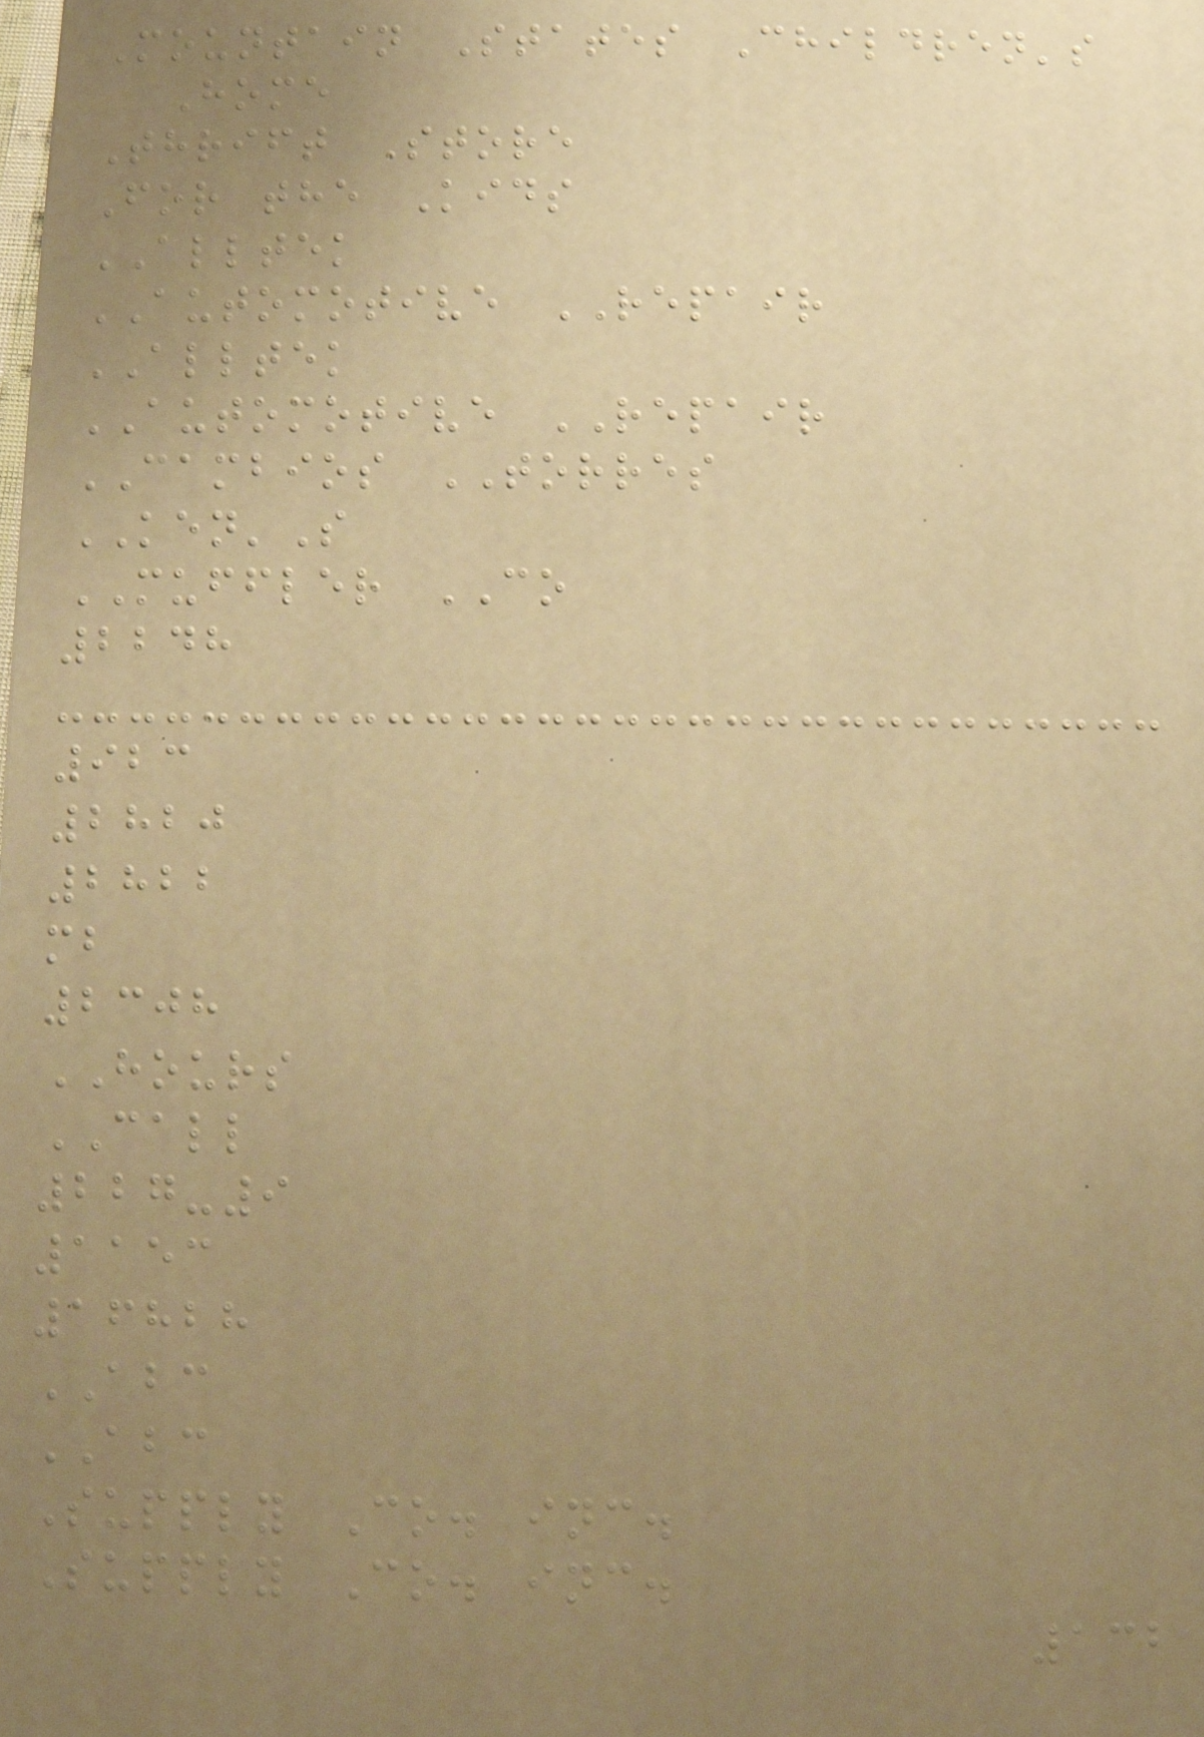Mountain States Children's
Home
Thrift Store
For the Kids
ALLTEK
AUTOMOTIVE REPAIR
ALLTEK
AUTOMOTIVE REPAIR
CAMBIOS TORRES
KEN'S
MUFFLER CO
2248
923
2820
2822
mb
2308
HOURS
CALL
227-9
1153
16828
ABC
ABC
Supply Co. inc.
Supply Co. inc.
132
